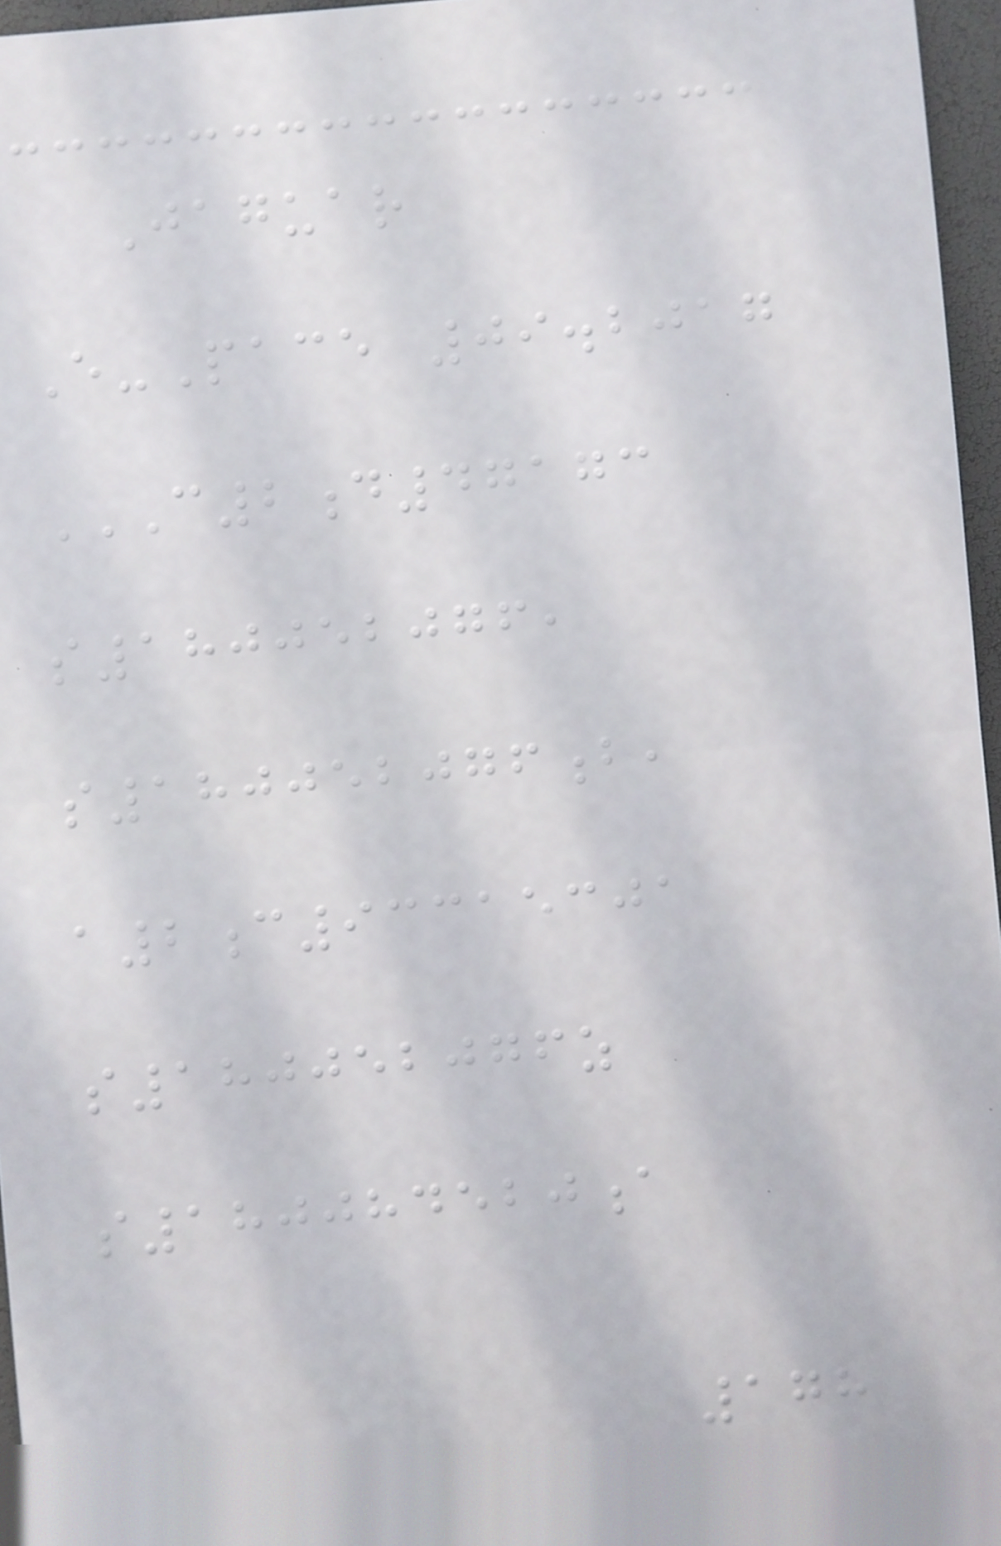Jaguar
E-Pace 09.2017
C2D47173
S180052076,
S180052076B,
A2C93315301
S180052076Z
S180084520A
178
